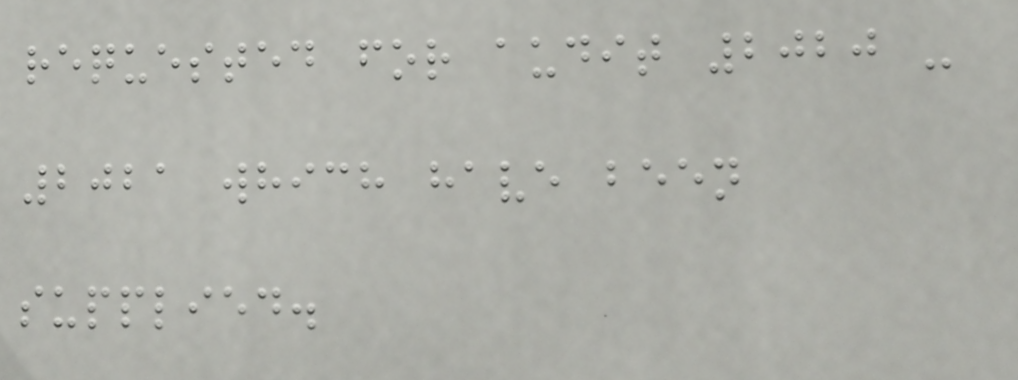requested for audit 2020 -
2021 which have been
supplied.
